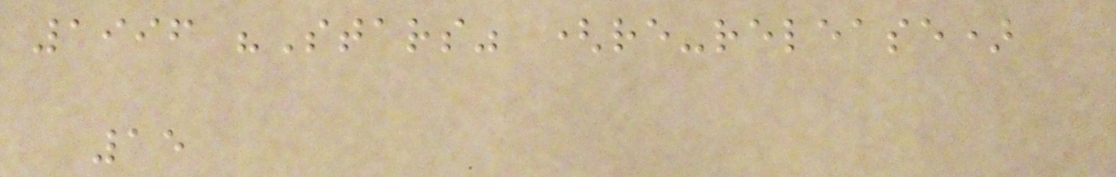1996 "Stars" (re-release)
15
